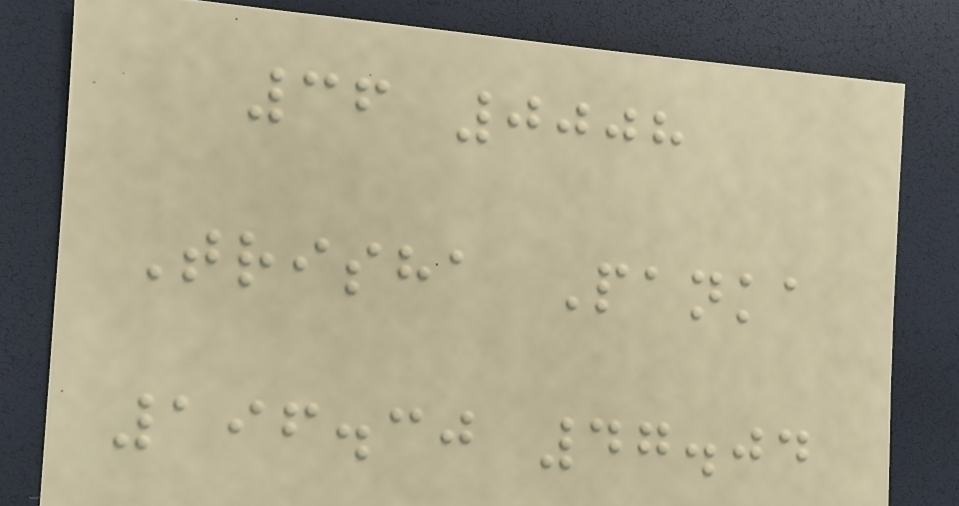36 0008
Trisha Panka
196.30 47.04
